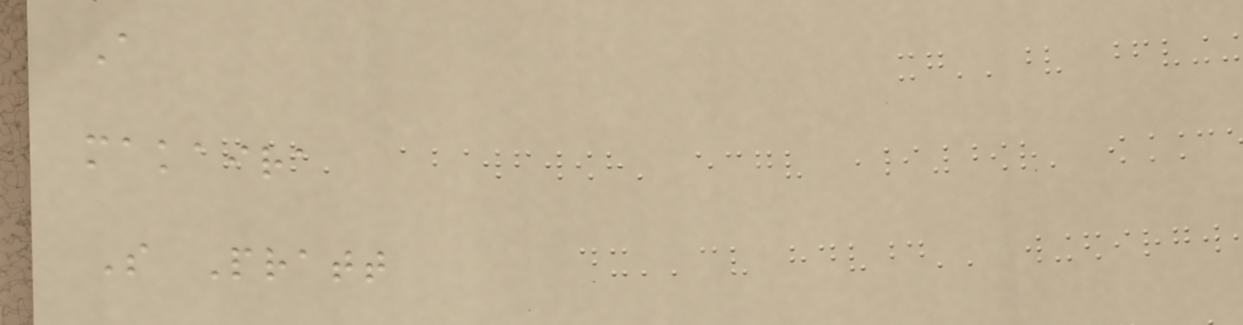A
makaira
S Pratt
